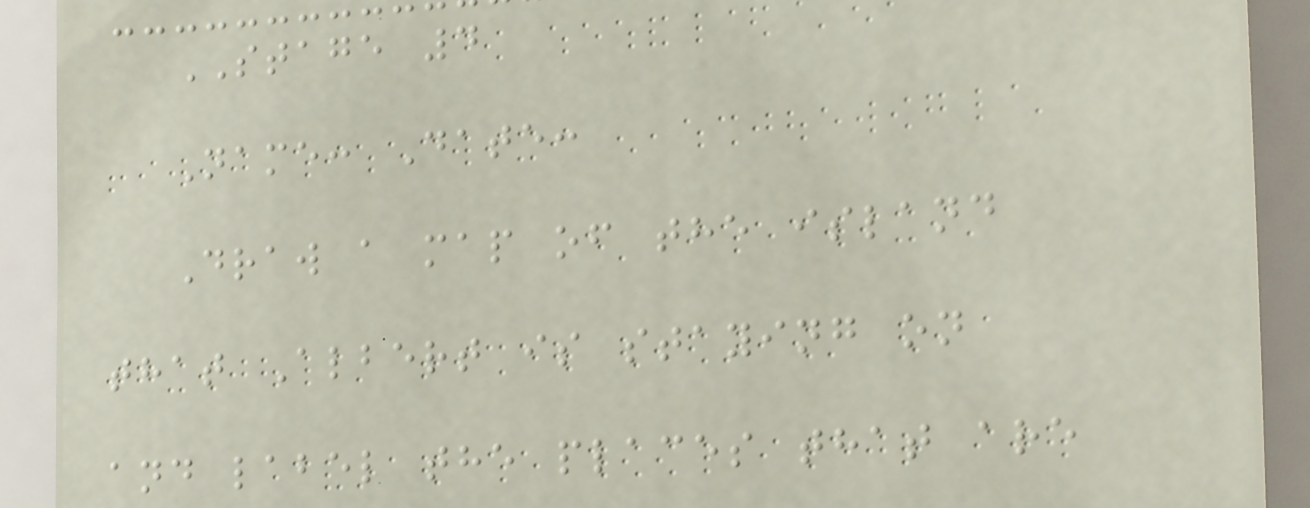STAGE 4
Name: Date:
Draw a map of the island
that Albert is staying on
and label the places that are
